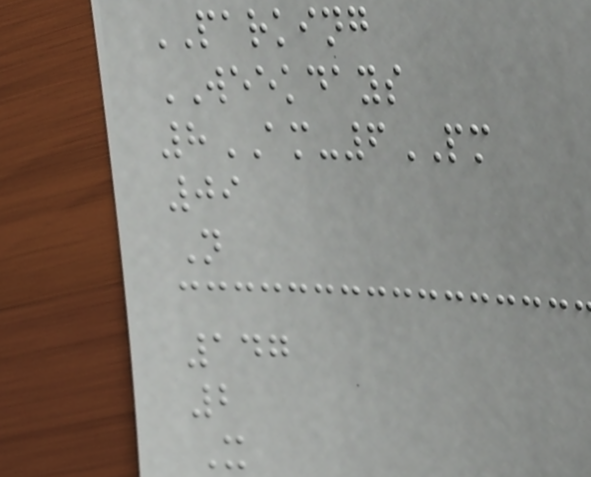PARKING
WEEKDAYS
8AM-6PM
09
N
147
2
X
